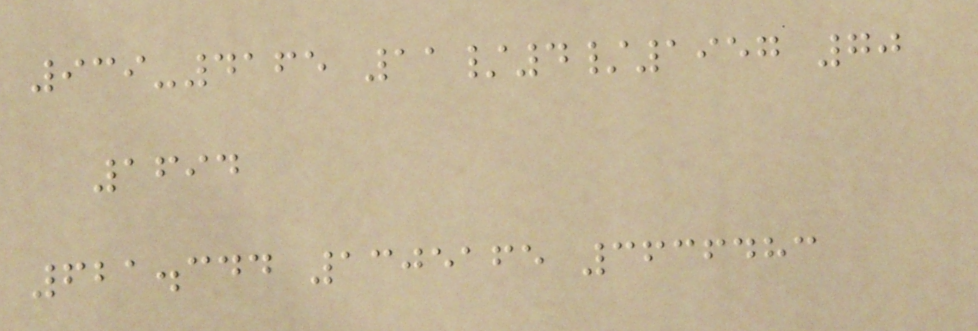939-4165 11/4/1957 70
1694
621.344 1305165 3636483
